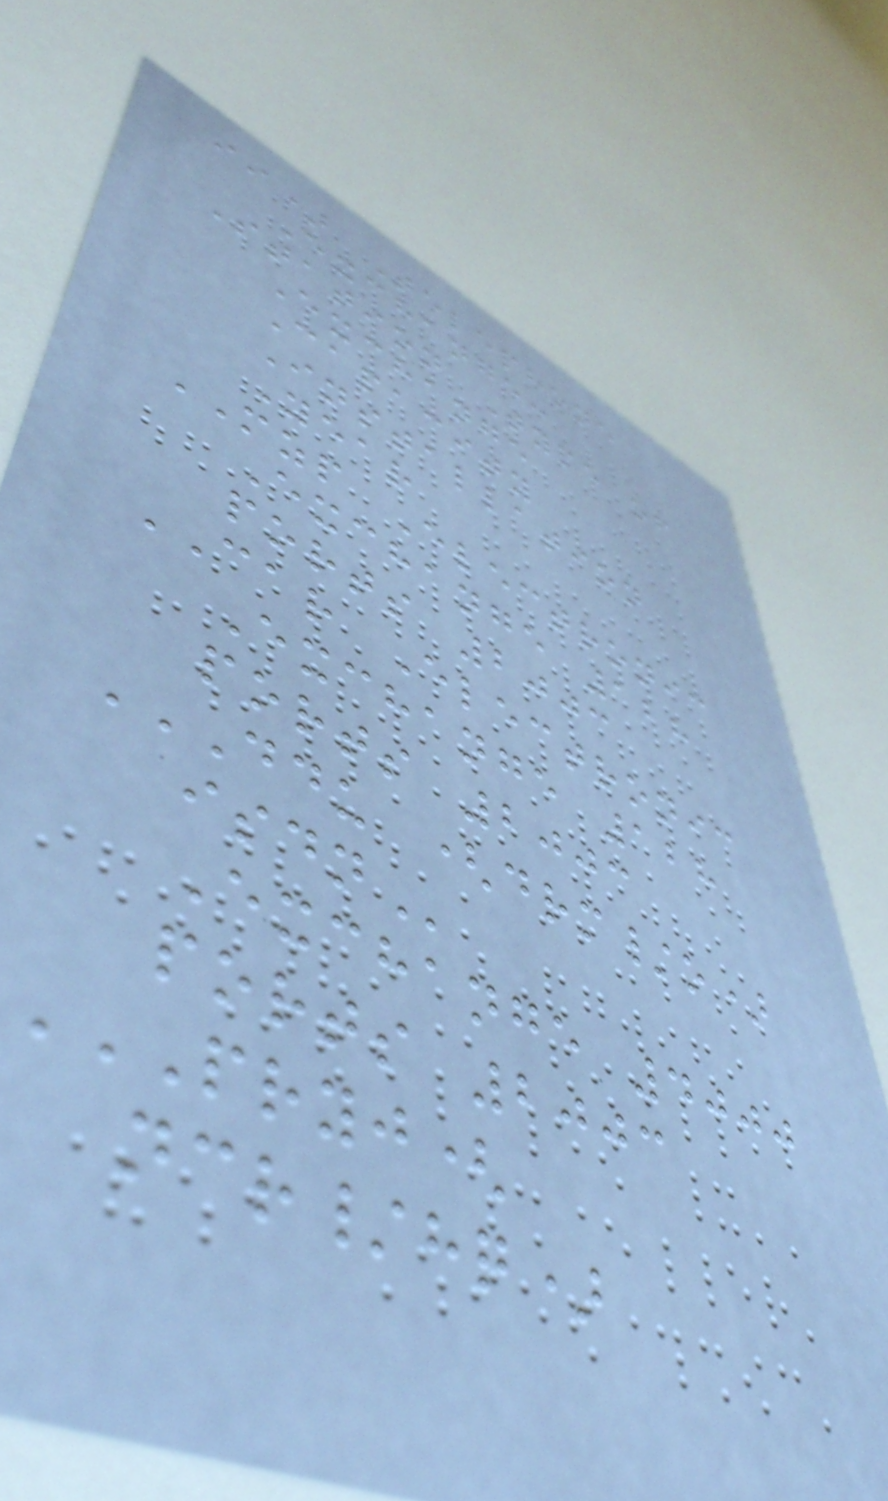ii) Telephone
Exchange:
Station Type of
Exchange
Capacity
Installation
Year
MZP Electronic
Exchange 128
ports 2003
CAR Electronic
Exchange 128
ports 2003
DDU (DRM/O)
ISDN
Exchange 4000
ports 2003
PRYJ(
NCR/HQ)
